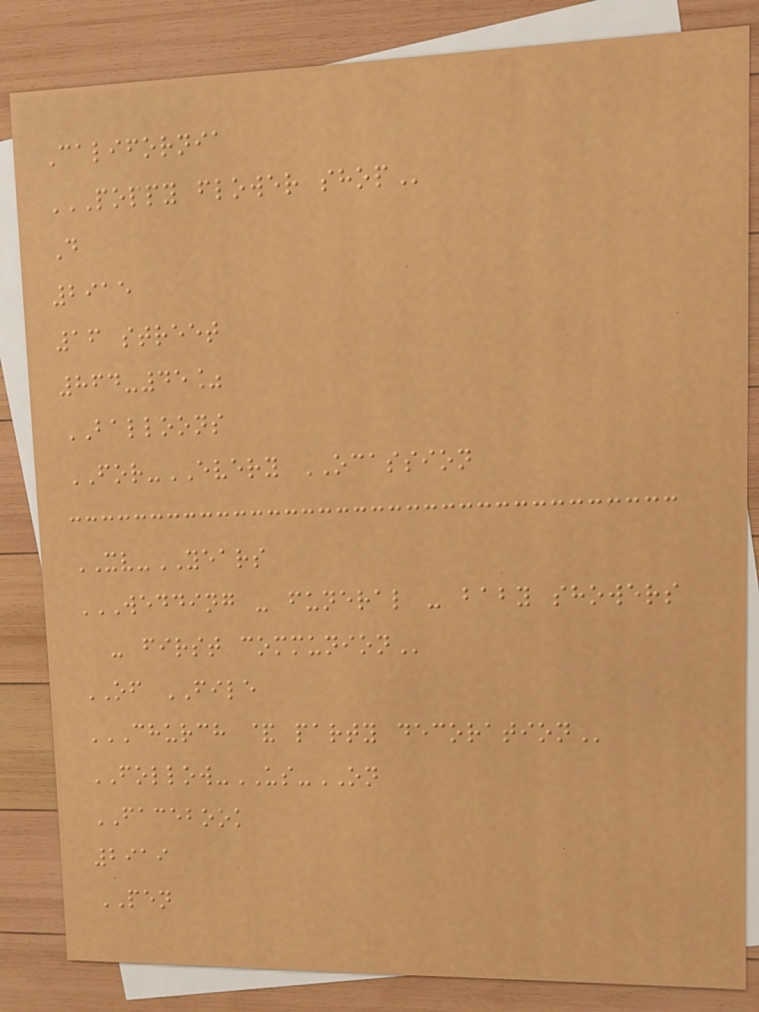California
POPPY FLOWER SHOP
D
2915
16 street
864-45%
BALLOONS
FOR-EVERY OCASSION
XV-YEARS
WEDDING - FUNERAL - BABY SHOWERS
- FIRST COMMUNION
OF FILE
CHURCH & PARTY DECORATION
FOLLOW-US-ON
FACEBOOK
2919
PEN
